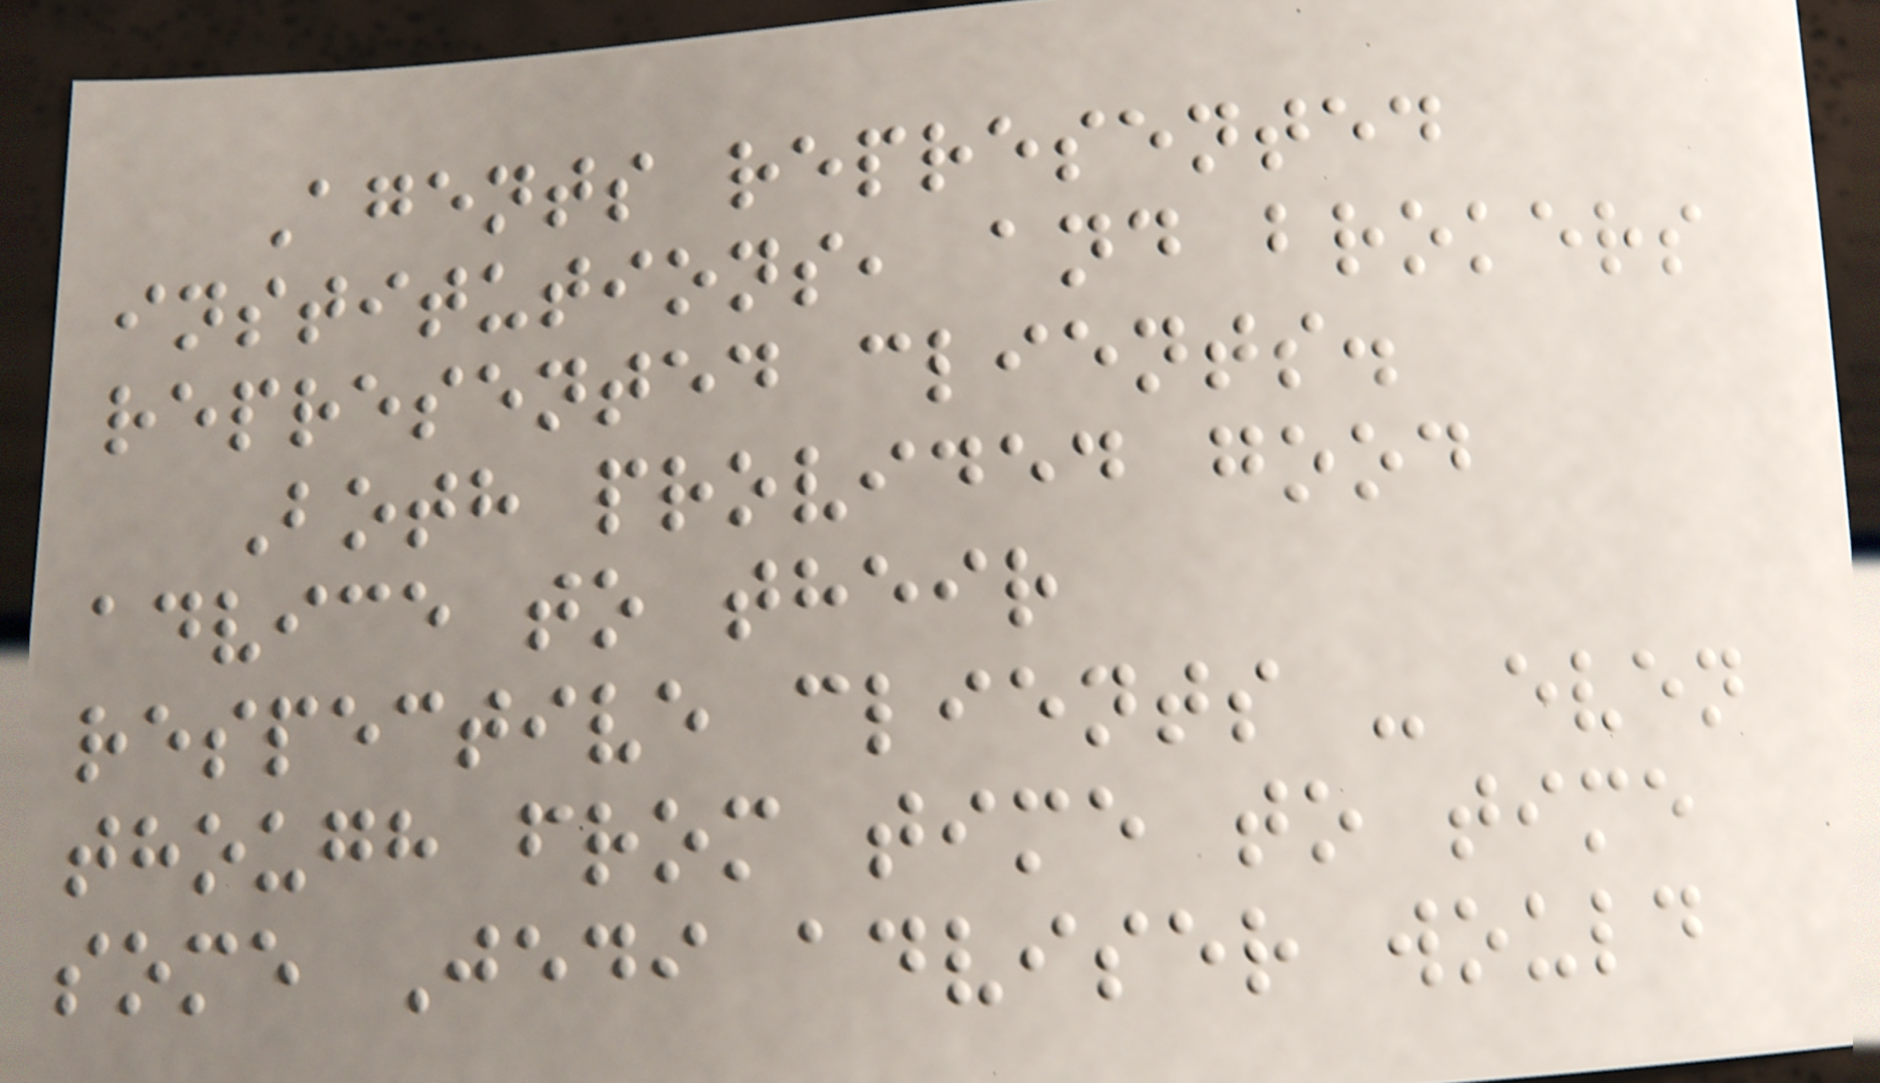Agents represented
institutions, and brokers
represented clients.
Both provided good
advice to their
respective clients - even
though from time to time
some Jedi adviser would
